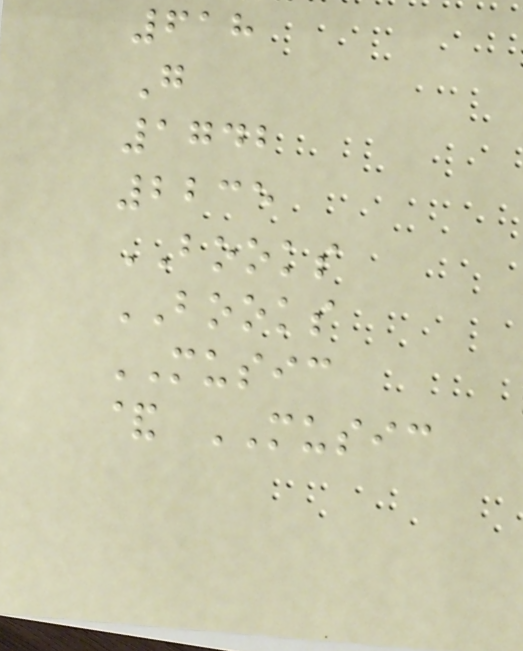618
G
1742
2235
BOOKS
BOOKS
MUSIC
& MUSIC
